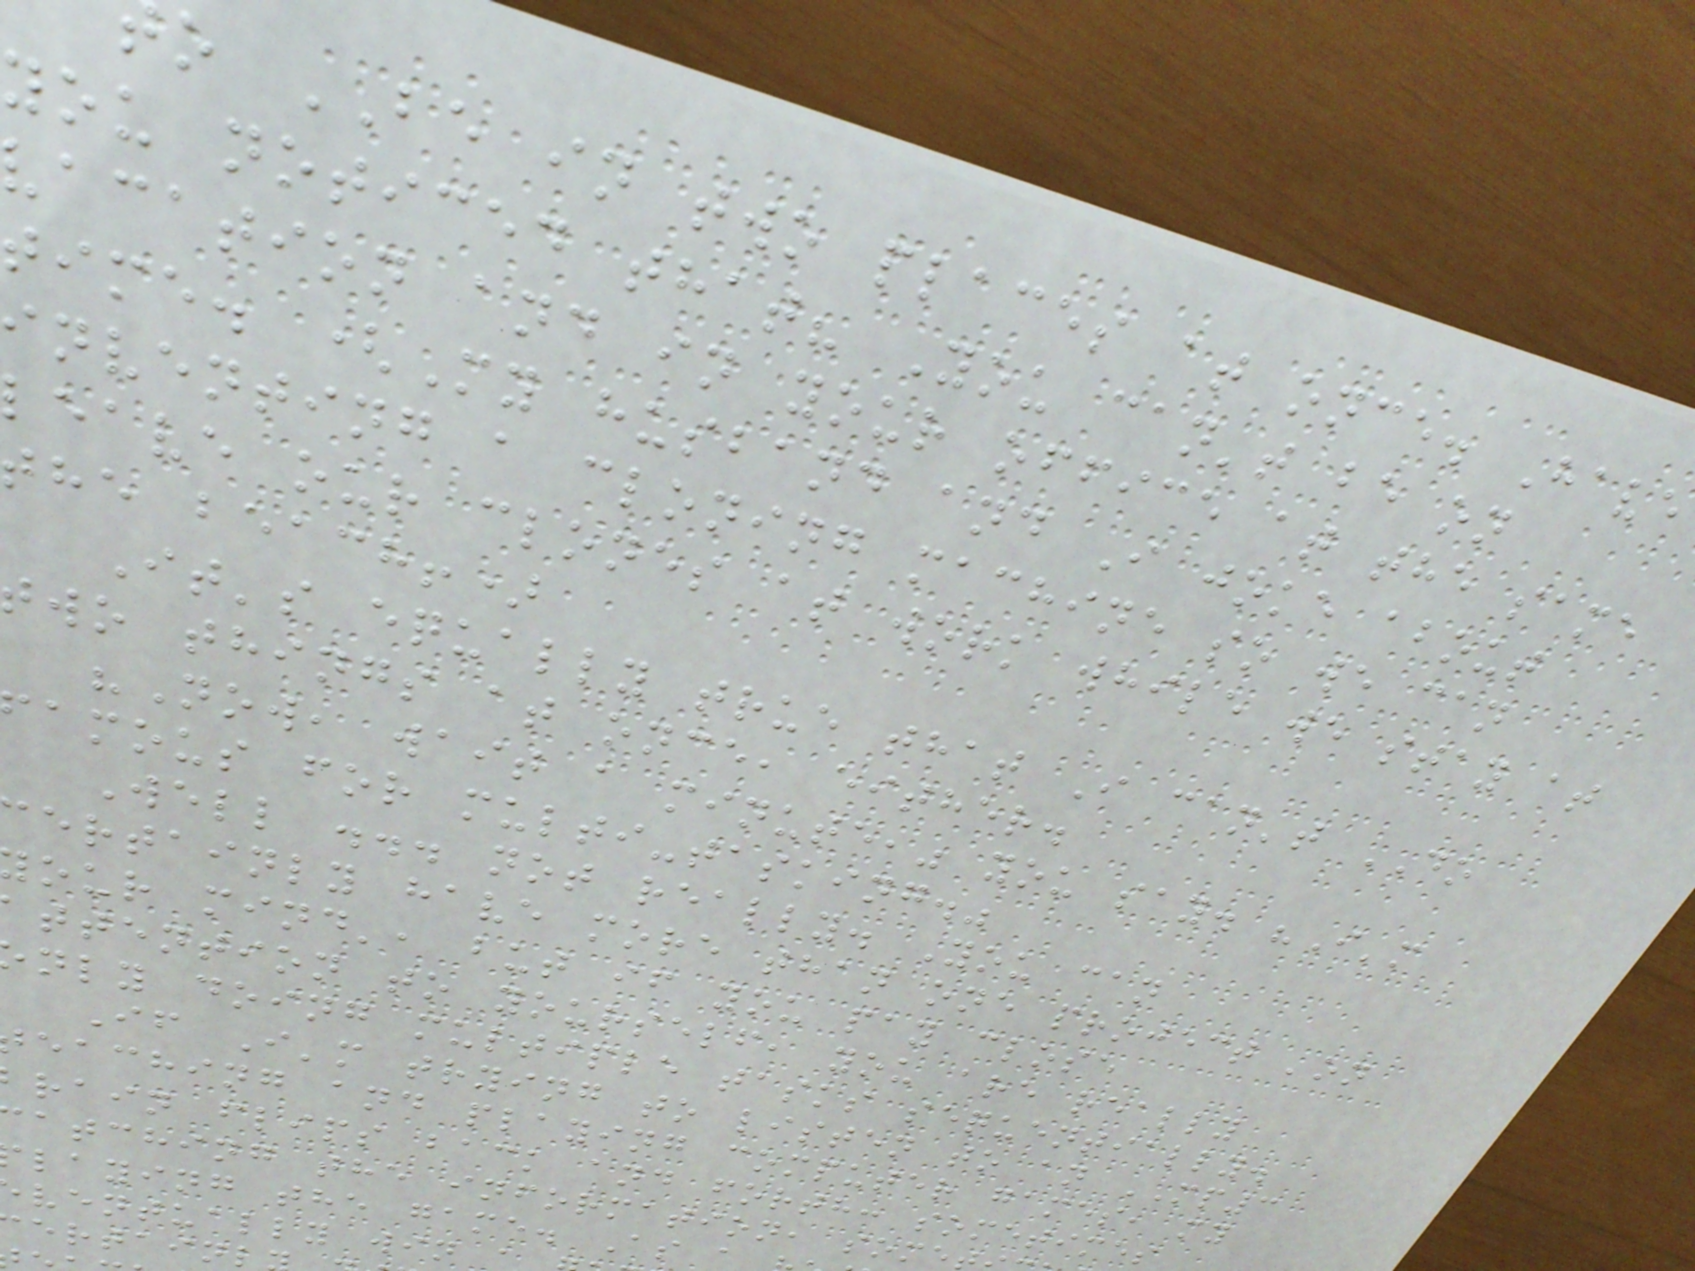o BE in two places at once. Have
you noticed that? You can't be on
vacation and in your office at the same
time. (My husband and I joke about
inventing a cloning machine so we can
leave our clones at work while we stay at
he beach!)
It's equally true that I can't DO
wo things at once, either.
"Now, wait a minute," you say. "I'm
amous for multi-tasking."
Well ... not really. You can
ertainly have more than one project 'on
our mind', but if you pay close
ttention to yourself, you are really
nly doing multiple tasks sequentially.
If I'm trying to listen to an MP3
eaching and playing computer games, my
rain flips back and forth: sometimes
atching the information, some
laying the game. As
ventually win
